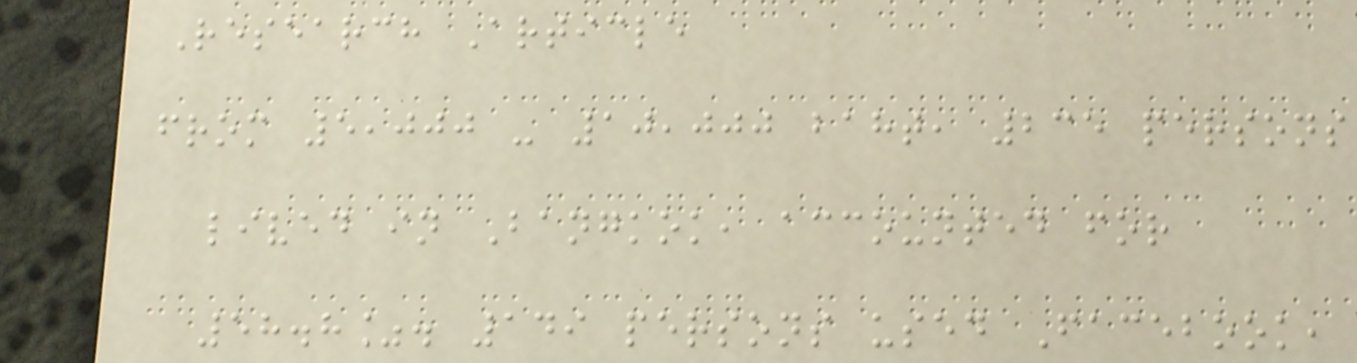Research Article
from 5,000 - 10,000 baht, 235 persons
lived in Bangkok, accounted for
58.8%. 149 persons used Facebook,
